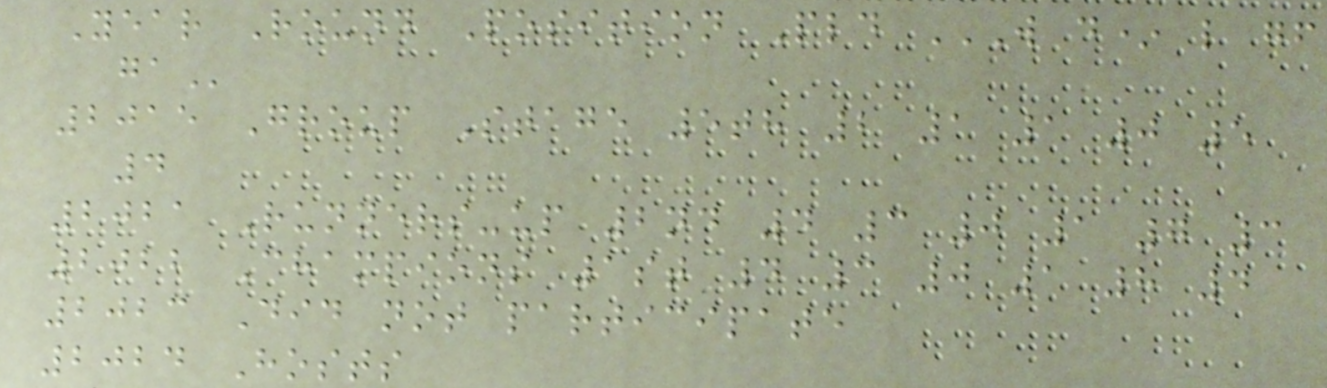Year Round Position Pld W D* L GF
GA
2015 Group Stage 5th 2 1 1 0 5
4
2021 Runners-up 2nd 4 3 0 1 7 3
2022 Champions 1st 4 3 0 1 8 4
2023 Did not participate
2024 Hosts
